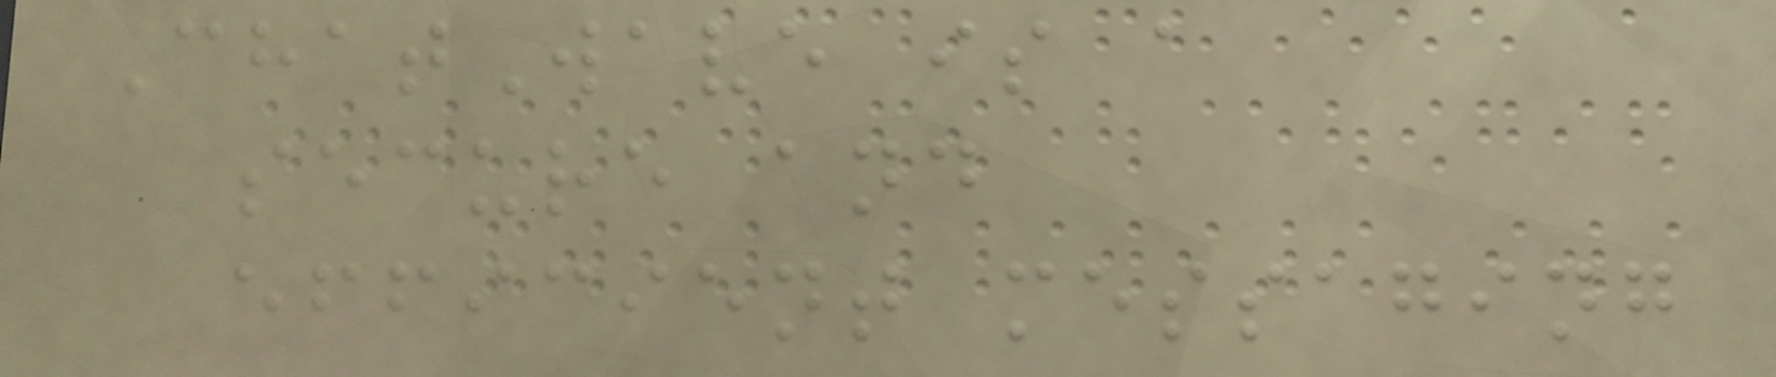ChatWave is a
secure and
efficient messaging
